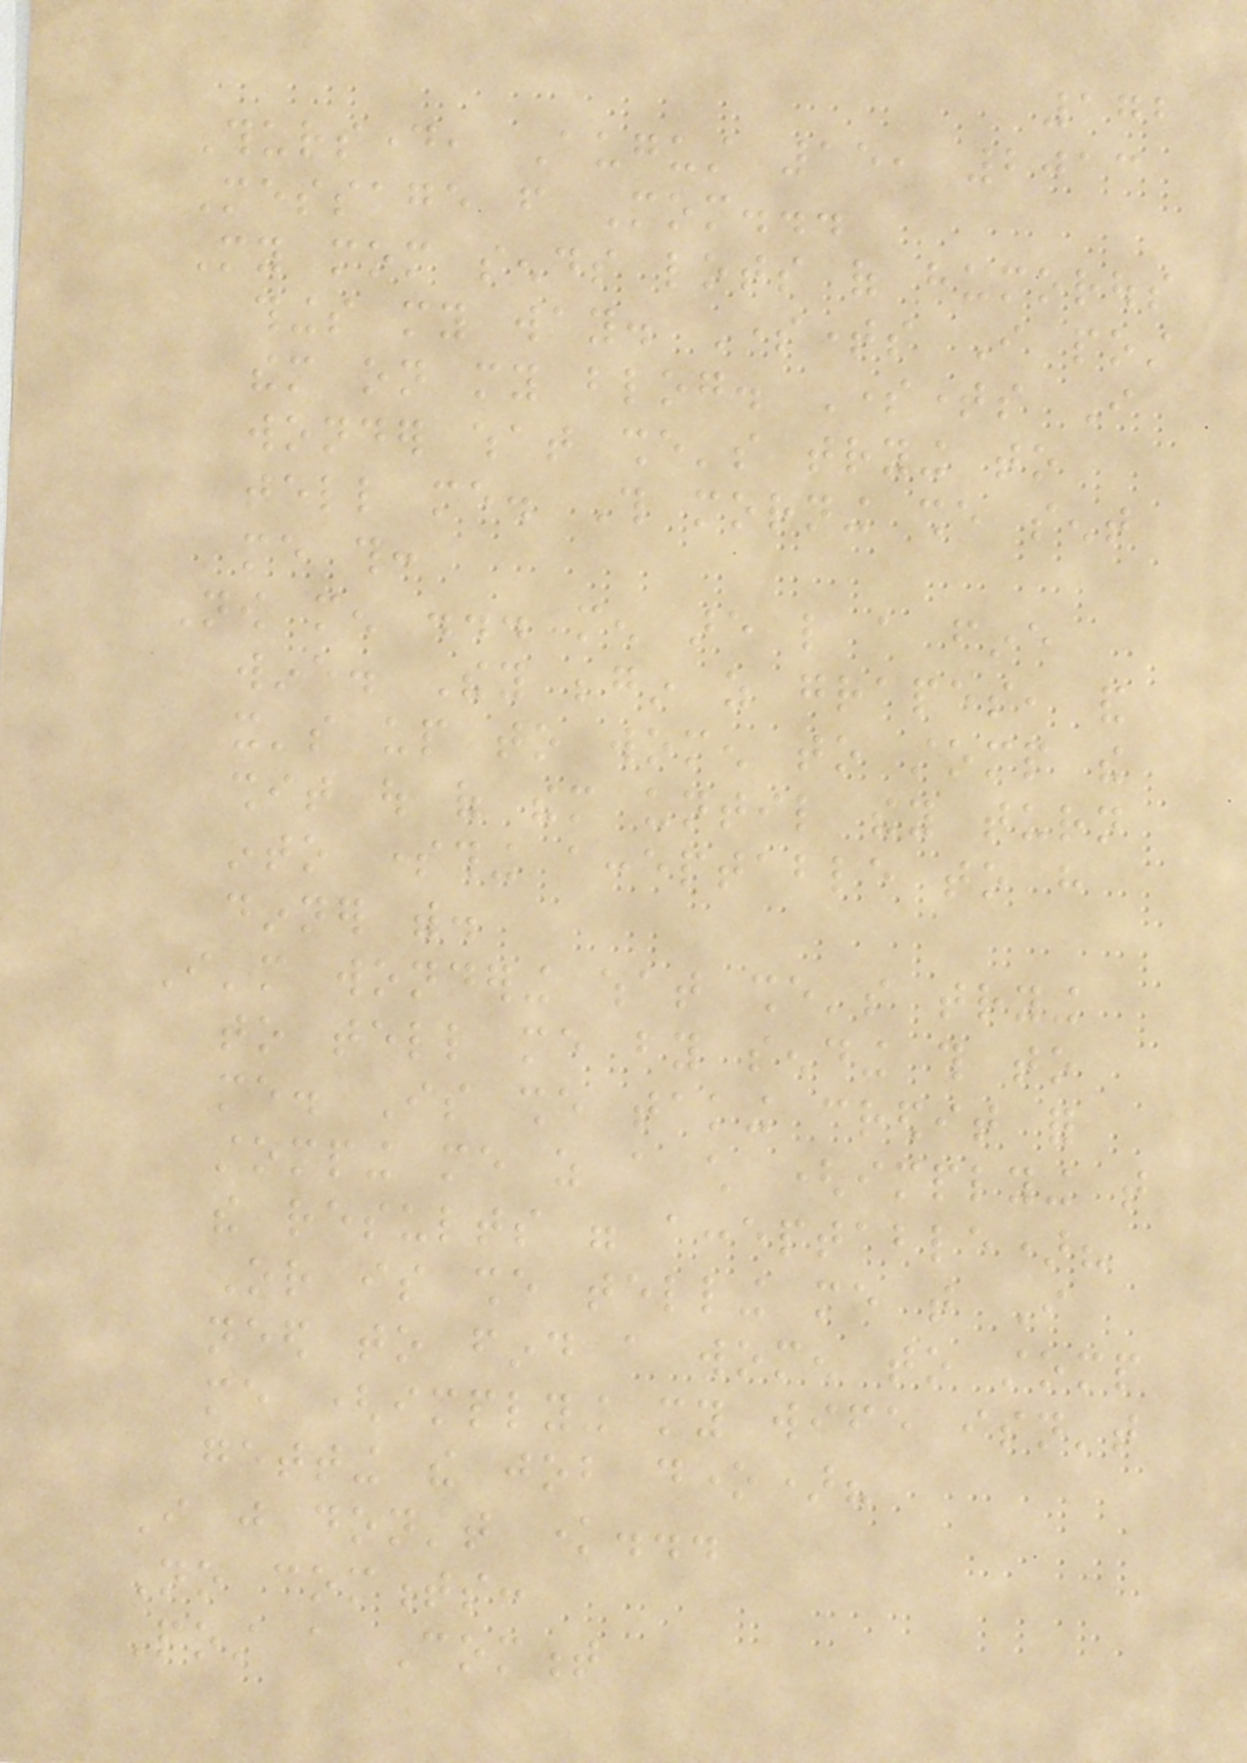172
Thursday, August 15, 2013
Message from Mom...
My mom sends lots of humorous
things my way. Sometimes I post
them on my blog. Sometimes I
wonder what she's trying to
tell me. This morning she sent
me this:
Now men ... men are like a fine
wine. They begin as grapes, and
it's up to women to stomp the
shit out of them until they turn
into something acceptable to have
dinner with.
I'm wondering what she's trying
to tell me by sending this to
me. Is she taking credit for
stomping me as a child (implying that
the results were acceptable)?
Or is she telling me that I
need to find a women to stomp
me (implying my wife isn't
getting the job done)?
I just don't know...
No comments:
Post a Comment
